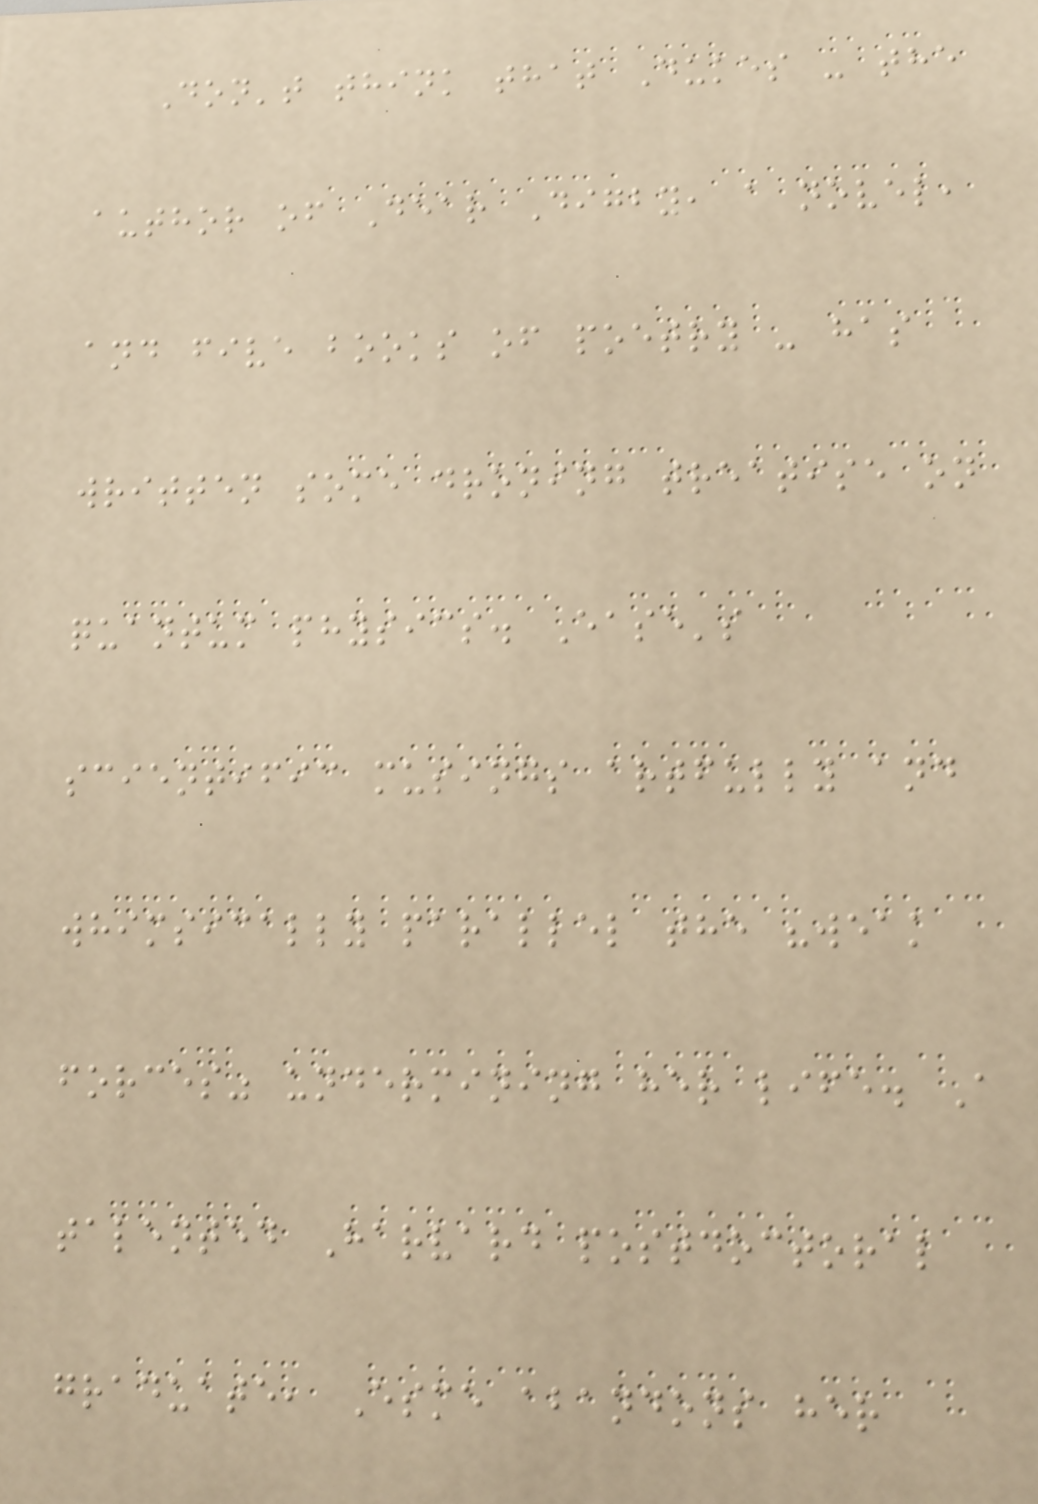Don't think that Dukes - the
author of Dear Digby, a novel,
and five books of poetry - has
written some droning treatise on
quantum physics. Ease's
scientific musings artfully and
whimsically parallel the "weak
forces" undermining her life. A
talented Harvard postdoctoral
graduate, Esme abandons her
